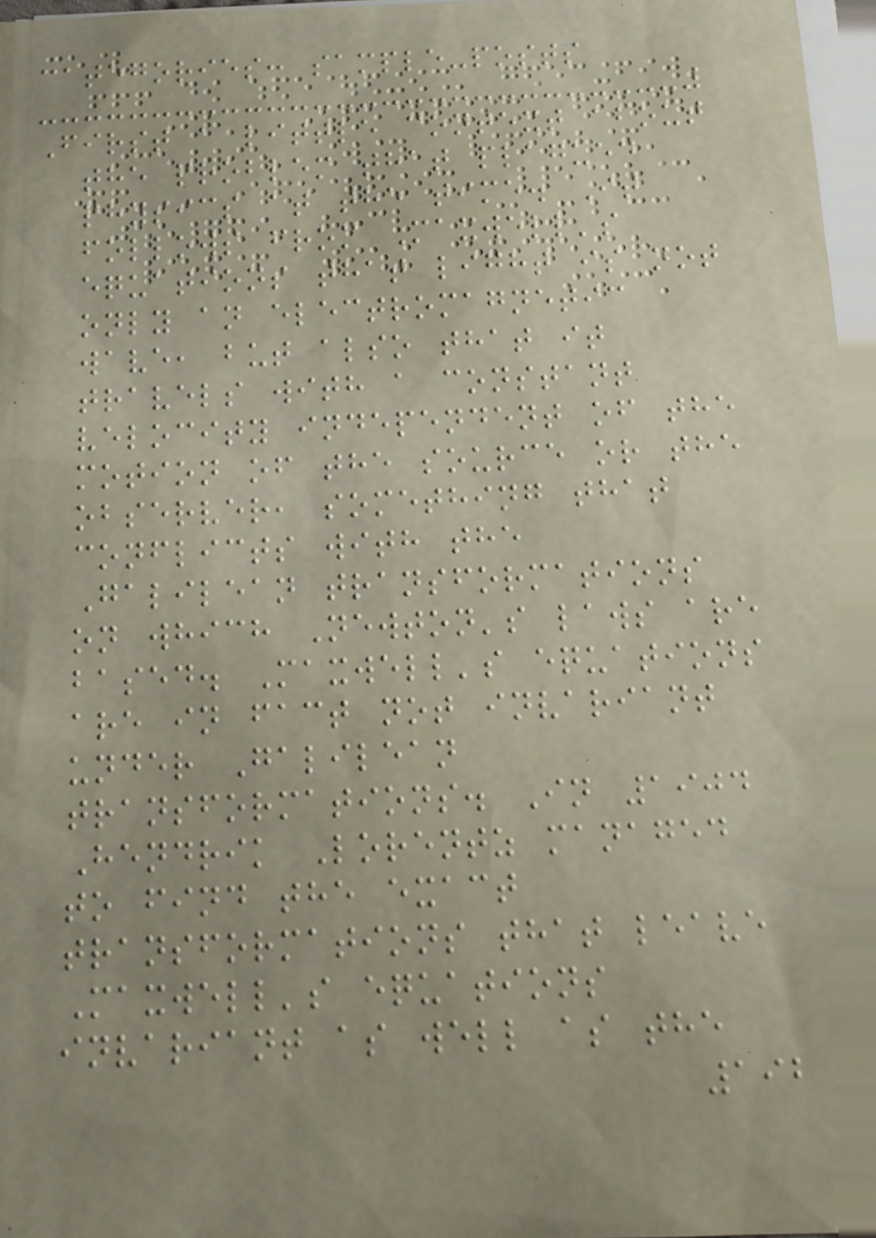categories: sample-posts
First a little context about
the problem that plagued
physics at the time. It
follows from Maxwell's
equations that light is not
only an electromagnetic
wave, but also that it
travels with a constant
velocity independent of the
motion of the source or the
observer, something that
conflicts with the
Galilean transformations
on which Newton's laws are
based. Maxwell's equations
are in fact not invariant
under Galilean
transformations. In 1904
Hendrik Lorentz managed
to find the exact
transformations that leave
Maxwell's equations
invariant as well as the
192
